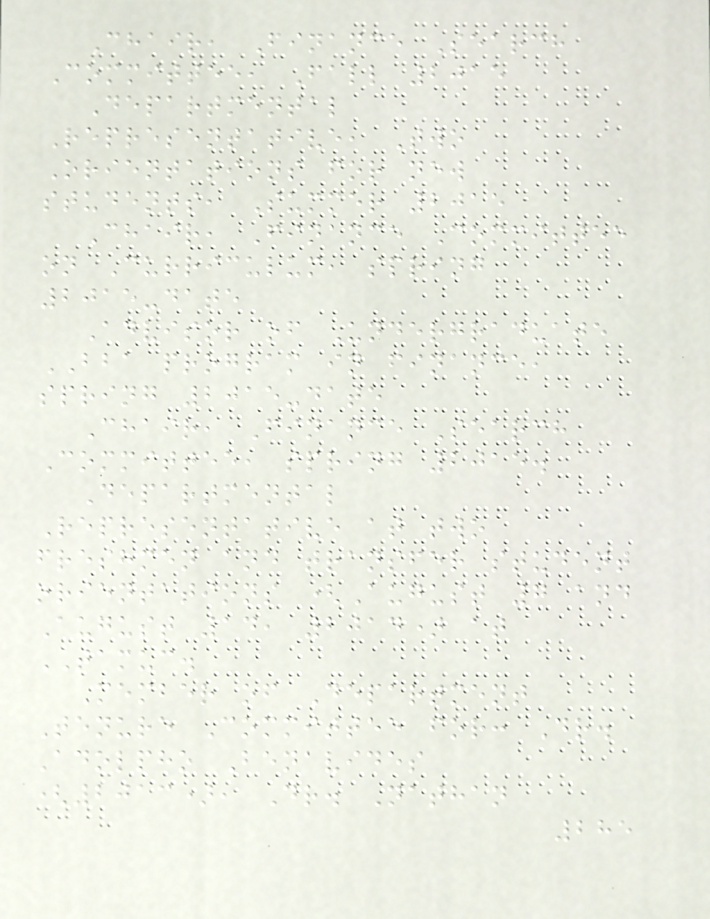Chair, Finance Search
Committee, Fall 2015
Departmental
Representative, Two
Orientations for new
students, Summer 2015
Chair, Finance Committee
on Curriculum, spring
2015-date
Advisor of Undergraduate
BBA program in finance,
spring 2015-date
Chair, Finance Search
Committee, spring 2015.
Departmental
Representative at two
freshmen and transfer student
orientations (August 7 and
August 14, 2014) at
TAMUC.
Member of Department
Tenure Committee for: Dr.
Adolpho Benavides
(2013), Dr. Nathan
285
